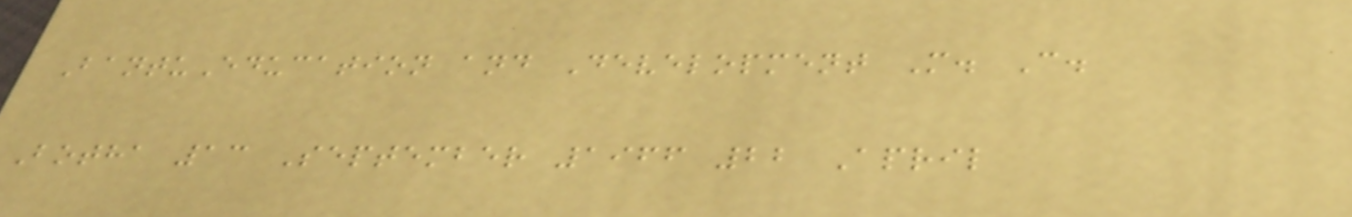BantuEducation and Development M. C.
Botha 13 September 1966 22 April
